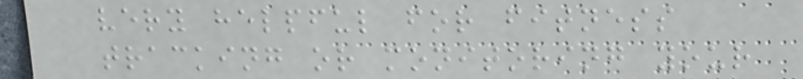very helpful for fitness
tracking or monitoring your
